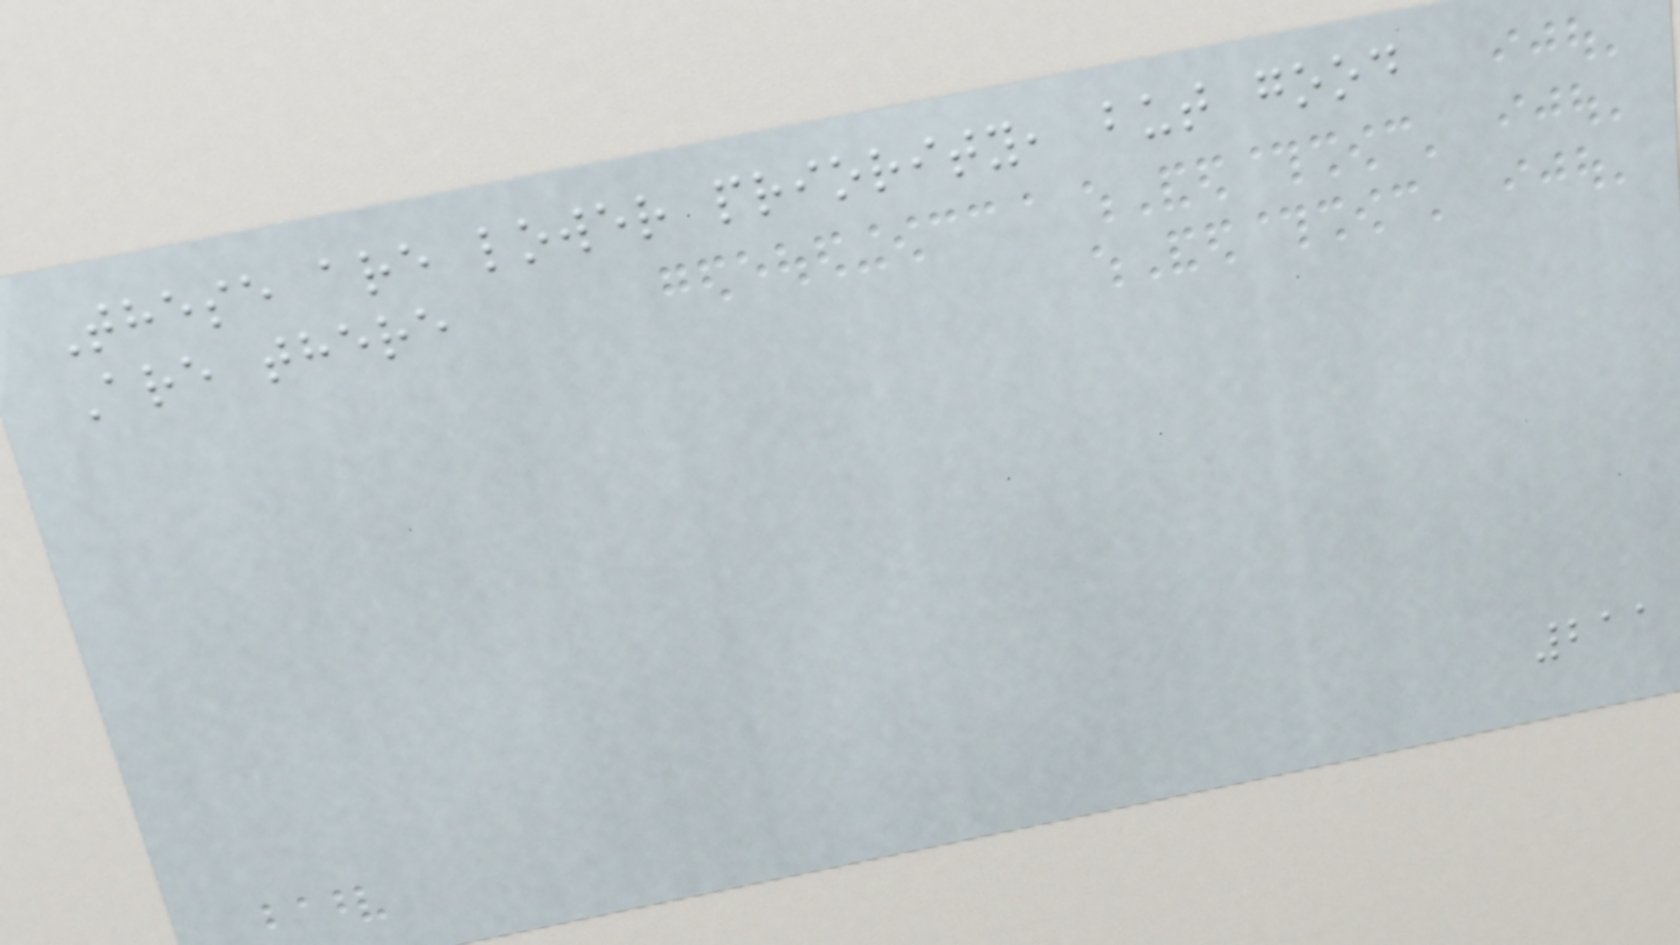These are lower priority, but good
Are there
211
